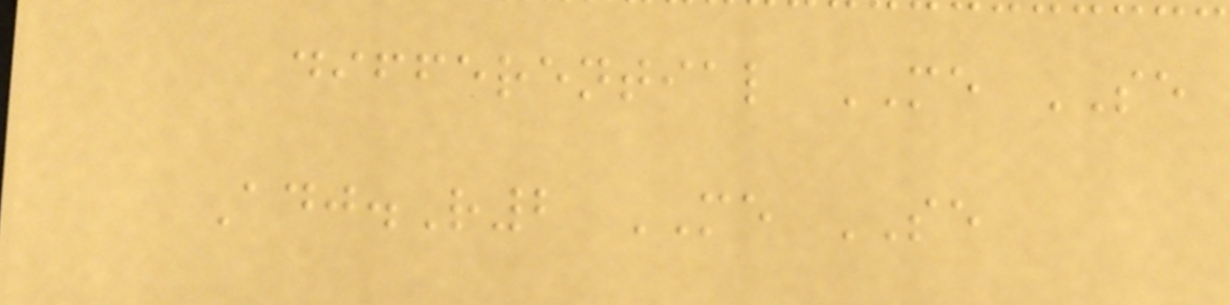differential ME SE
Adj.R2 ME SE
